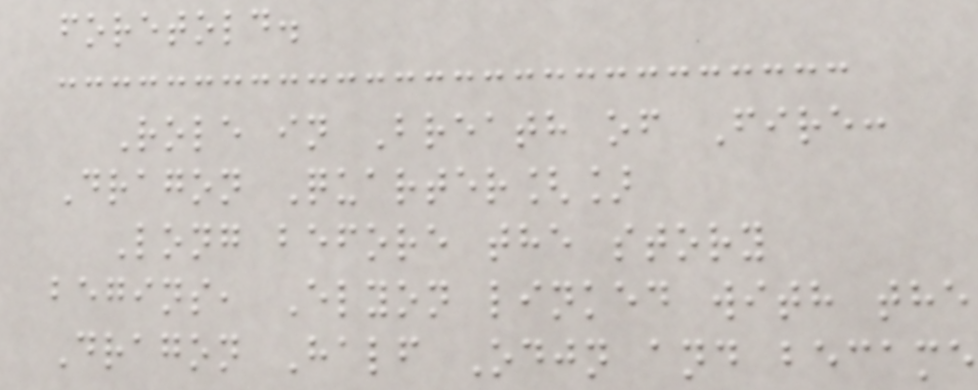foretold.
Role in Breath of Fire:
Dragon Quarter[]
Long before the story
begins, Elyon linked with the
Dragon Half Odjn and became
